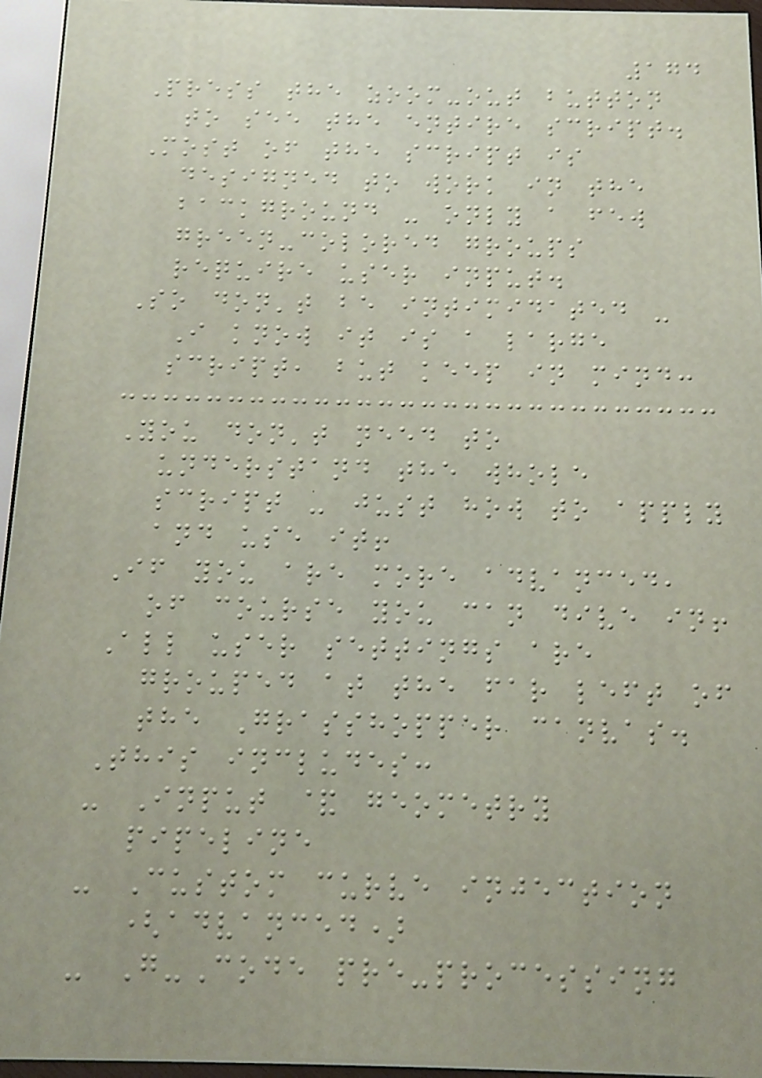174
Press the zoom-out button
to see the entire script.
Most of the script is
designed to work in the
background - only a few
green-colored groups
require user input.
So don't be intimidated -
I know it is a large
script, but keep in mind:
You don't need to
understand the whole
script - just how to apply
and use it!
If you are more advanced,
of course you can dive in!
All user settings are
grouped at the far left of
the Grasshopper canvas.
This includes:
- Input & geometry
pipeline
- Custom curve injection
(advanced)
- G-Code pre-processing
